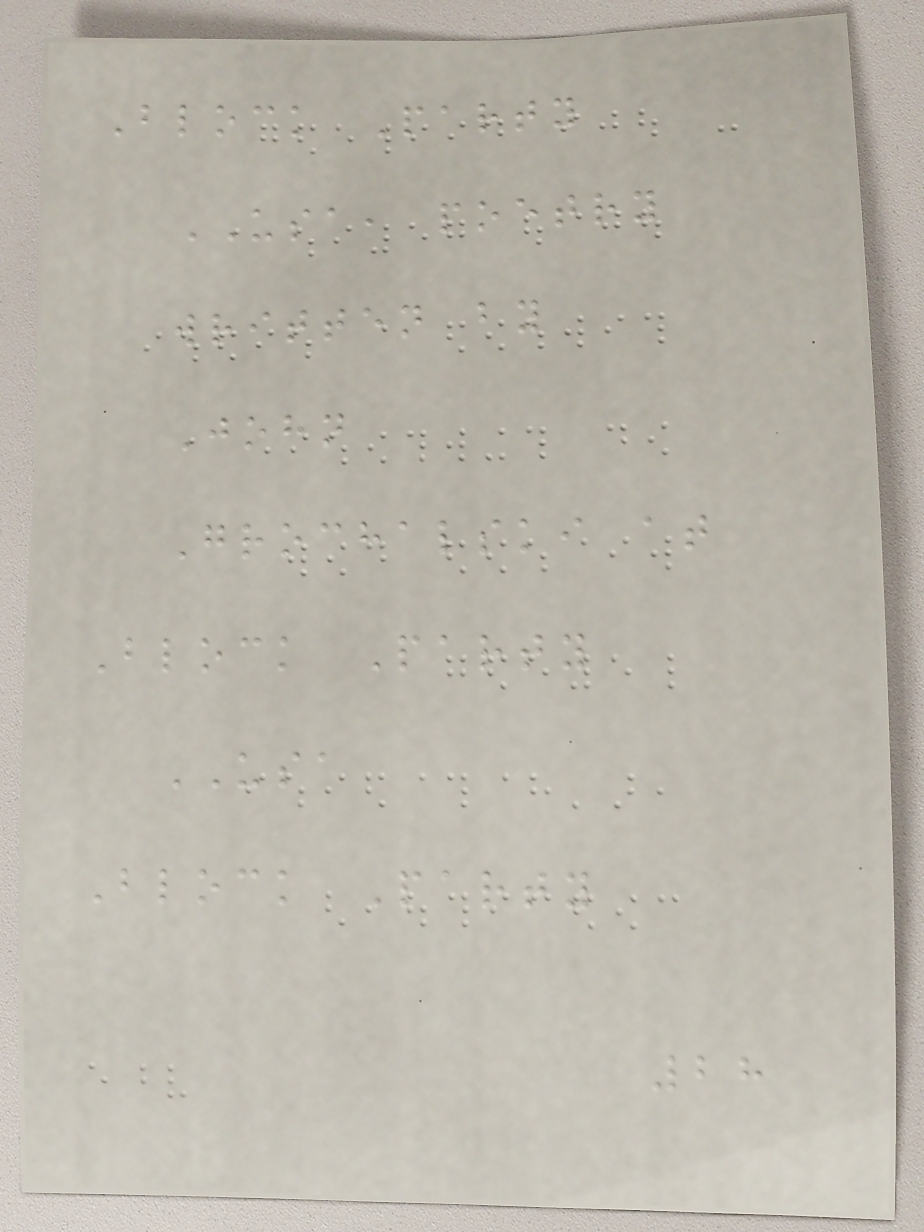Block Party
USA, poetry
written by
John
Grochalski at
Block Party
USA
Block Party
28
